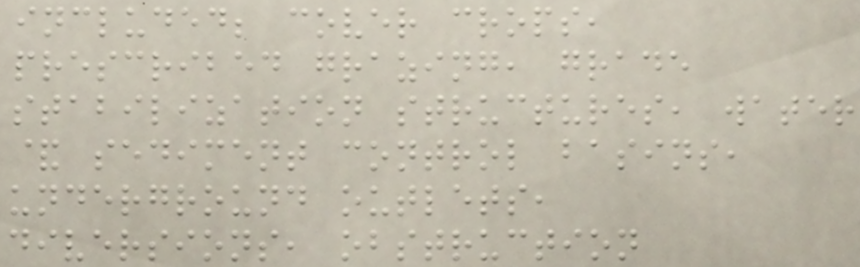included; cover crops,
prescribed grazing, grade
stabilization structures, water
& sediment control basins,
underground outlets,
diversions, obstruction
